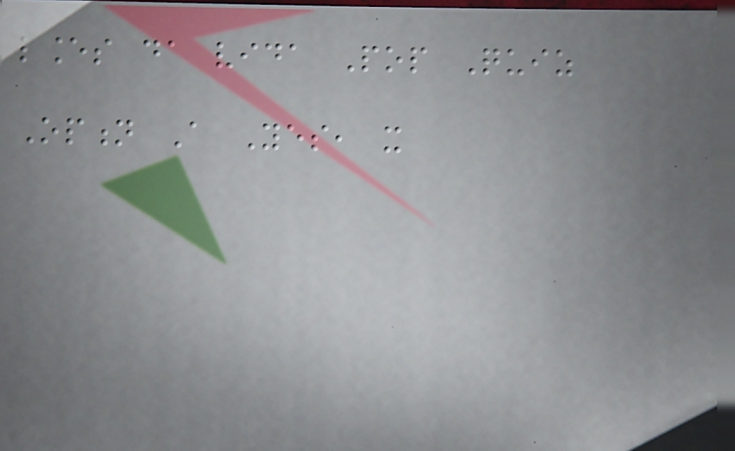lances da vida Pop Quiz
Option A Yes, it
